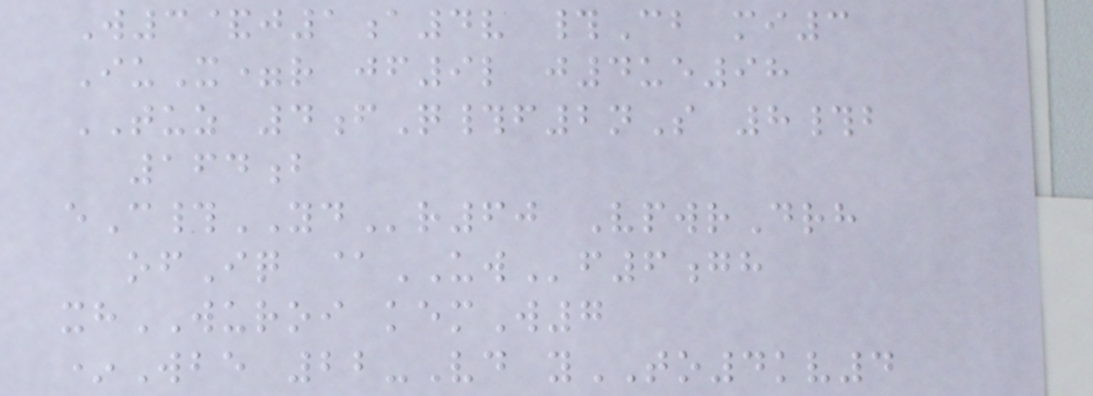W3&j1a4v #Cb mi3
IuX=r jf9l j4ue98
TUZ 4fQ#f2nS 8#b
164b
eC#YDr60 VpwrDrh
ofIq @UWf6gh
xhWUROI kemW7
*Wbe 22-Vd yTO4kv4
